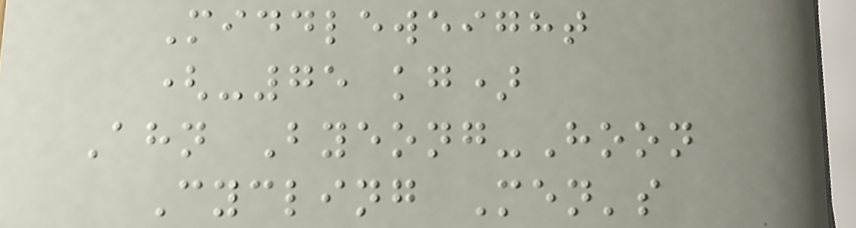Middleweight
(-75 kg)
Ahn Byeong-Hoon
Cycling Men's
